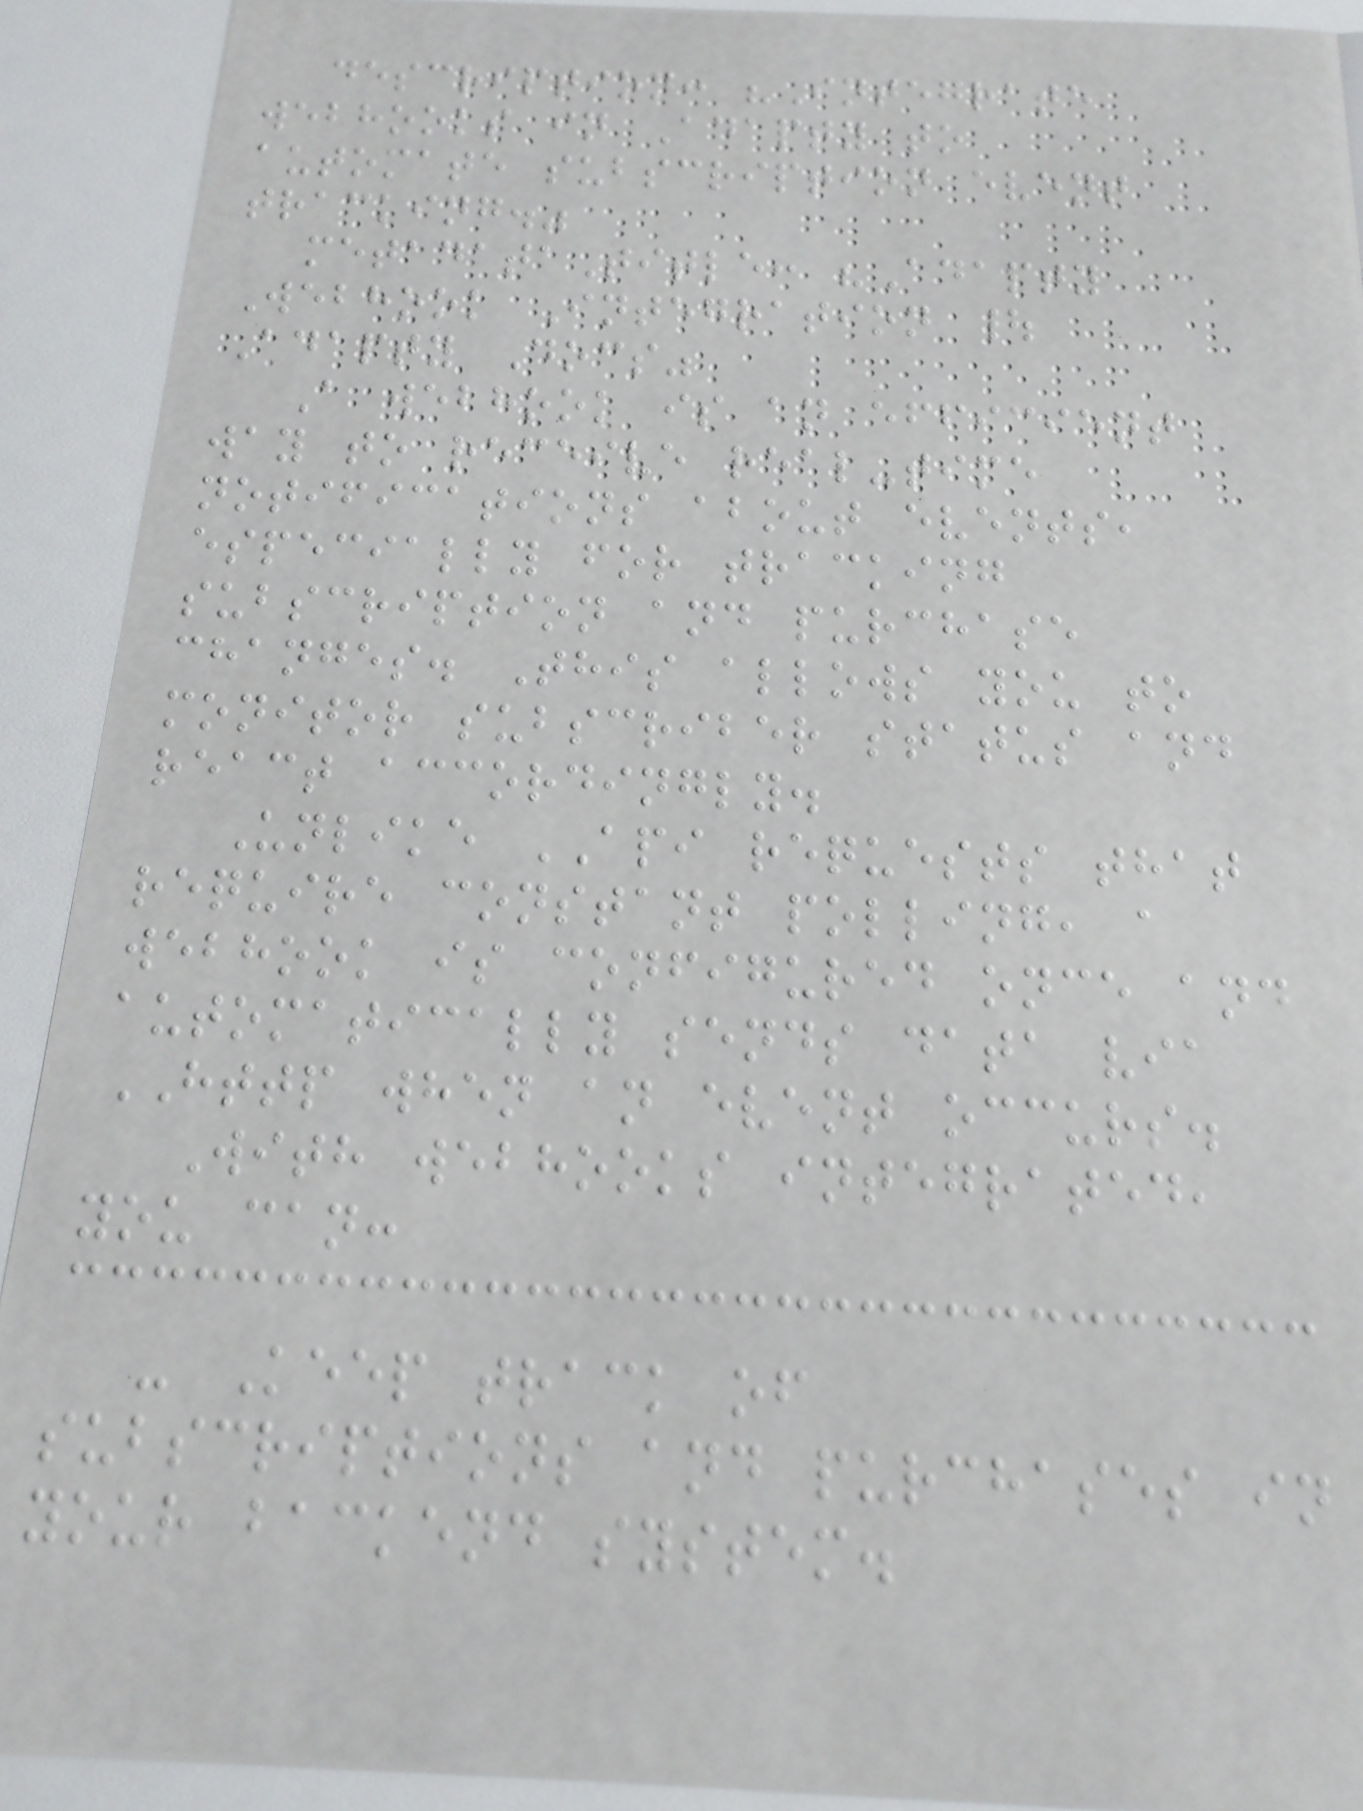description: "Integrate
webhooks in Adapty to
automate subscription event
tracking."
metadataTitle: "Adapty
Webhook Integration |
Adapty Docs"
A webhook is an efficient
way to receive real-time
notifications about events,
especially for tracking
subscription and purchase
changes. This allows you to
monitor subscriber status and
react accordingly.
Unlike API requests that
require constant polling, a
webhook is configured once and
automatically sends data via
HTTP when an event occurs.
With webhooks integrated,
you can:
- Keep track of
subscriptions and purchases in
your backend system.
